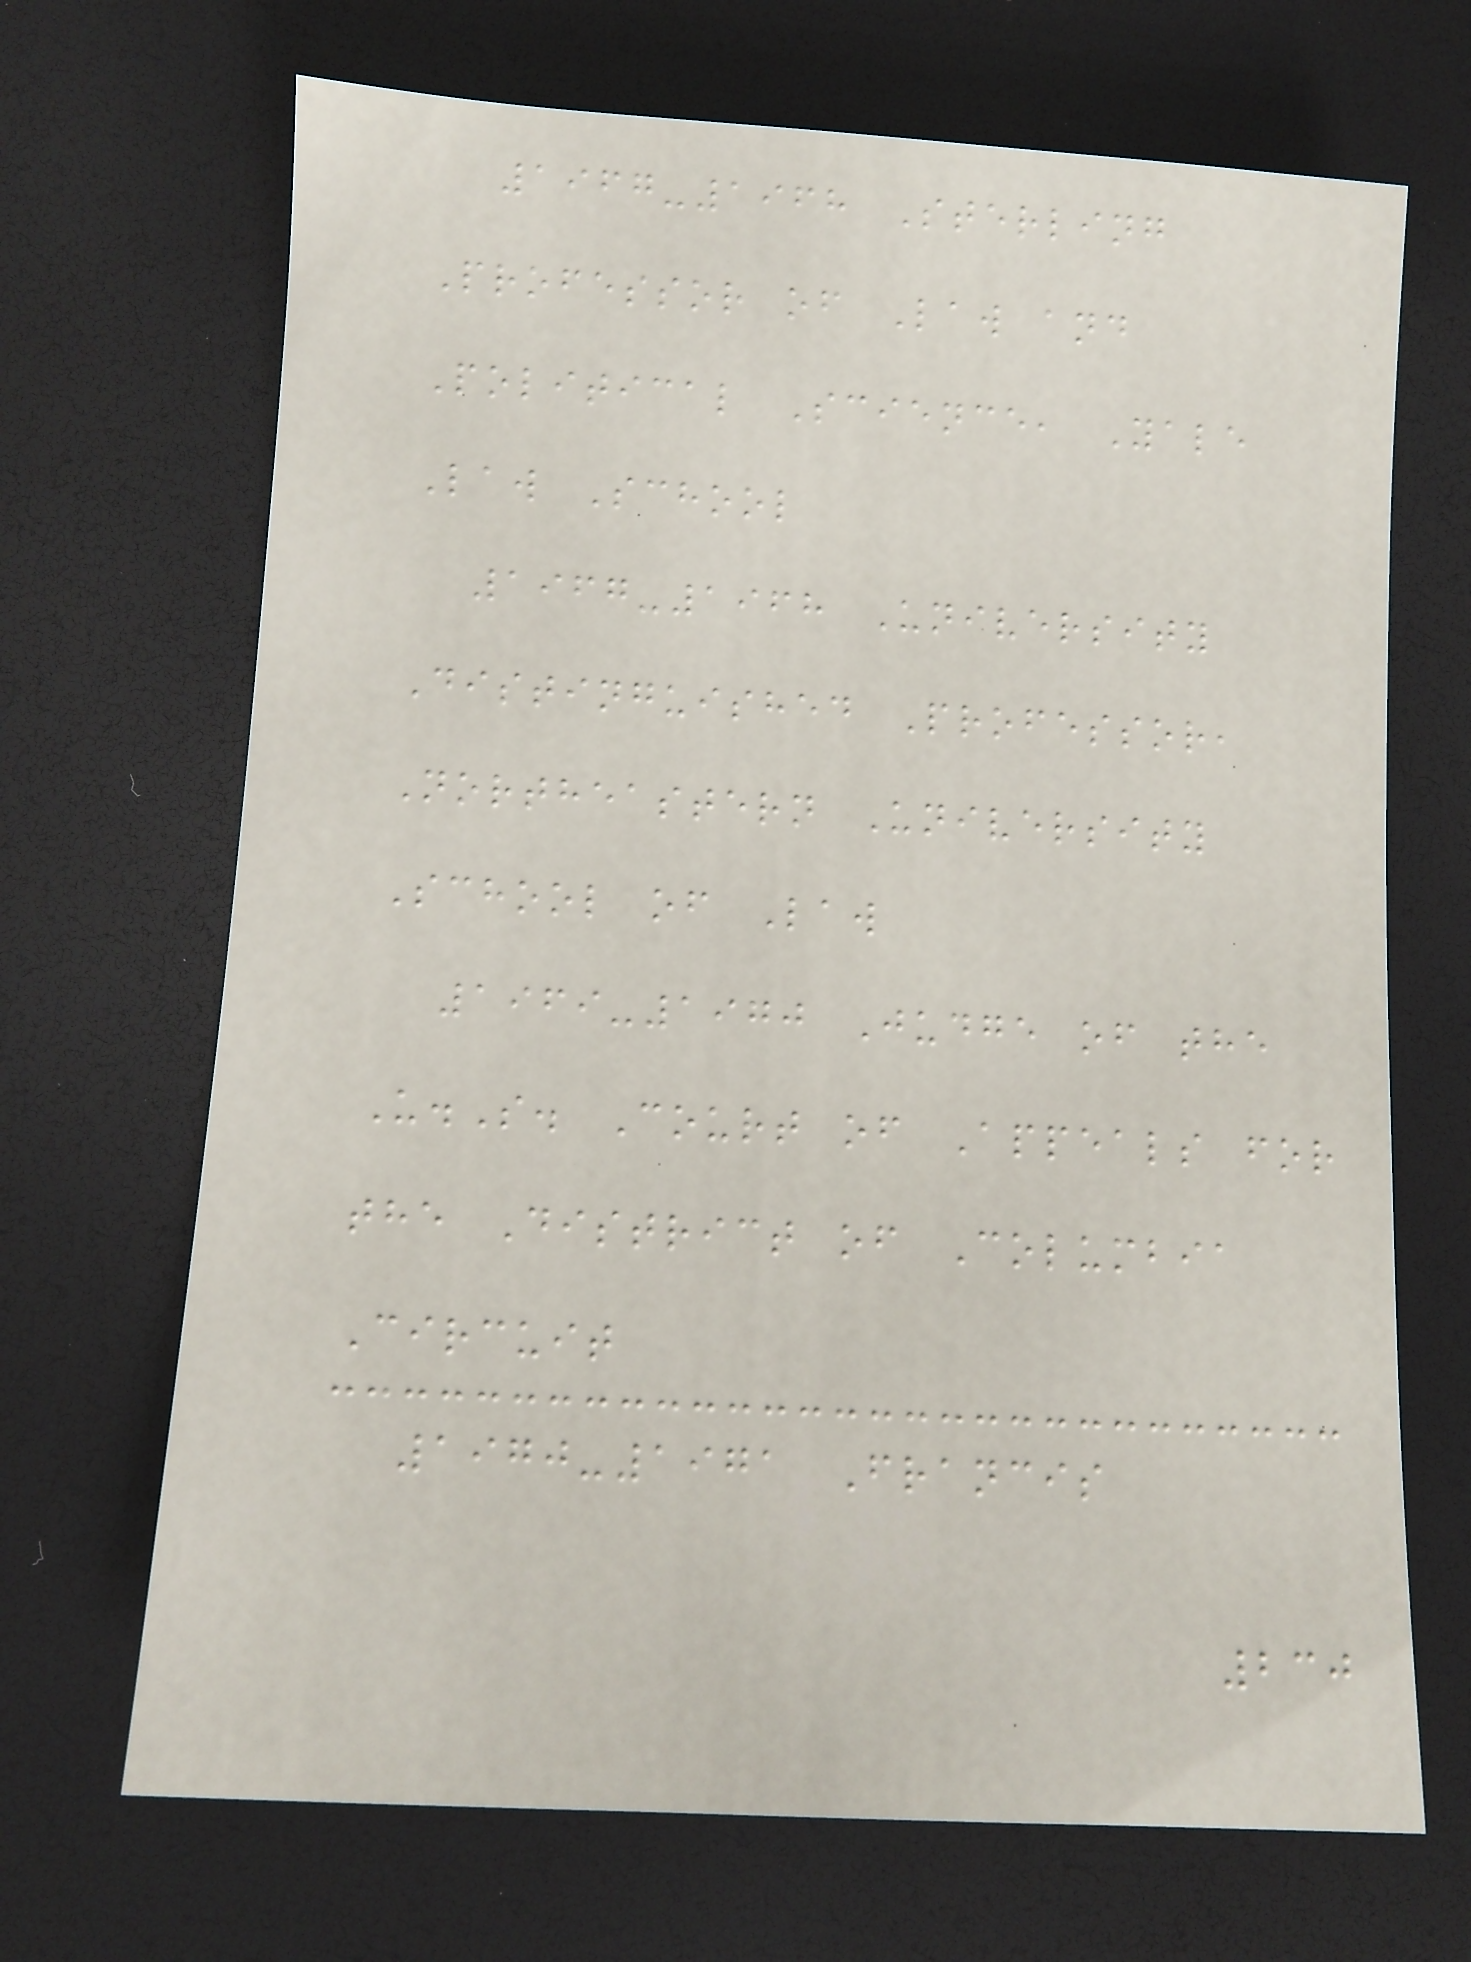1967-1968 Sterling
Professor of Law and
Political Science, Yale
Law School
1967-1968 University
Distinguished Professor,
Northeastern University
School of Law
1969-1970 Judge of the
U.S. Court of Appeals for
the District of Columbia
Circuit
1970-1971 Francis
230
